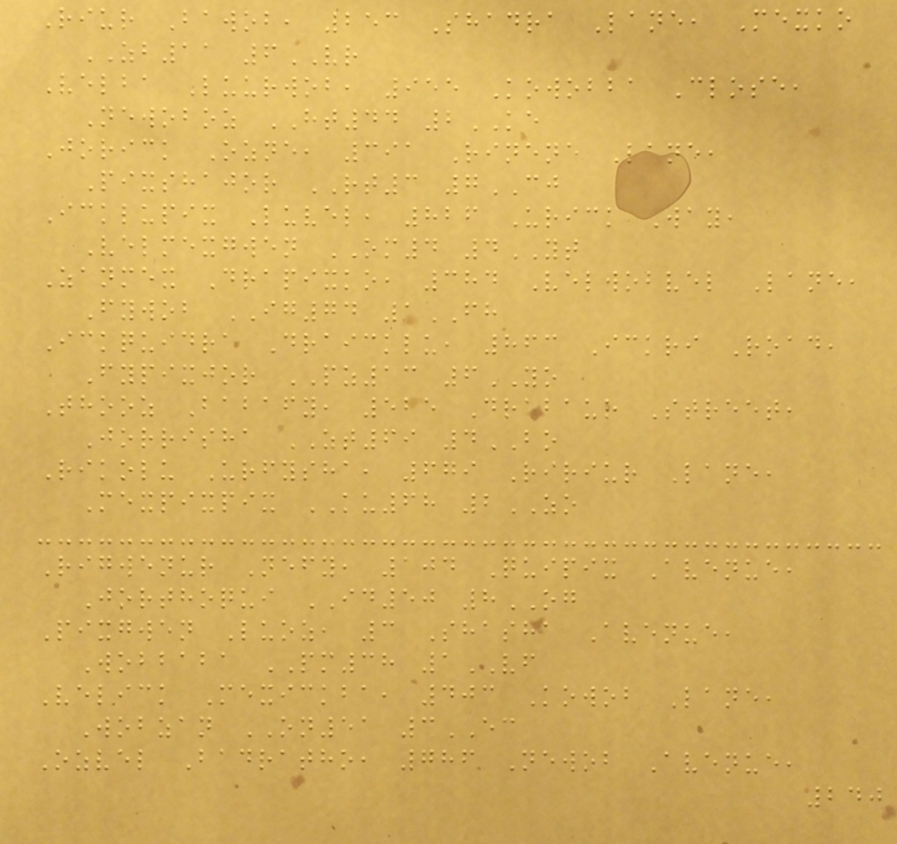Riur Bawob, 253 Shadra Lane, Mexko
ZB11 6VR
Velba Luurwob, 955 Kowobba Close,
Newoboz HT44 2KE
Jorick Ozne, 391 Rinene Lane,
Pixshajor RT3 7CJ
Icklupix Luvel, 826 Urick Way,
Velmexgwen OM4 4YT
Zanmex Drapixko, 384 Velwobvel Lane,
Fywob IG74 1FH
Ickquidra Draicklu, 863 Ickri Road,
Fypixjor PZ13 6YO
Thooz Babafy, 525 Drabaur Street,
Jorrisha ZT69 4BO
Rikolu Urfysha, 679 Ririur Lane,
Mexpixpix KU68 2ZO
Rigwenur Nefy, 104 Quipix Avenue,
Jorthoqui ID50 8OG
Pixgwen Luoz, 3 Shasha Avenue,
Wobbaba PM38 1VF
Velick Mexickba, 403 Kowob Lane,
Wobzan ON51 3EC
Ozvel Badratho, 786 Newob Avenue,
240
